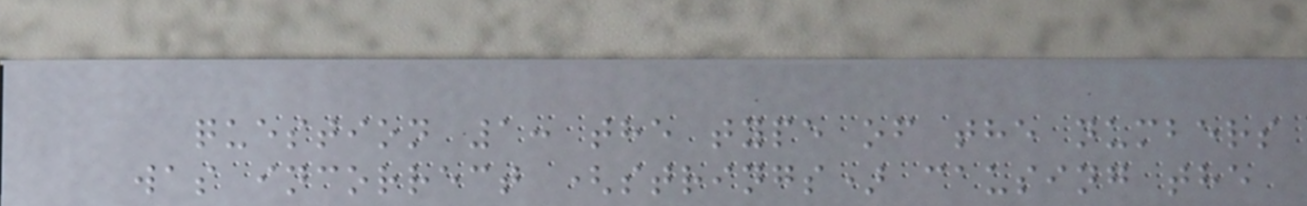question 1: the type of the numbers
was incorrect (strings) causing the
